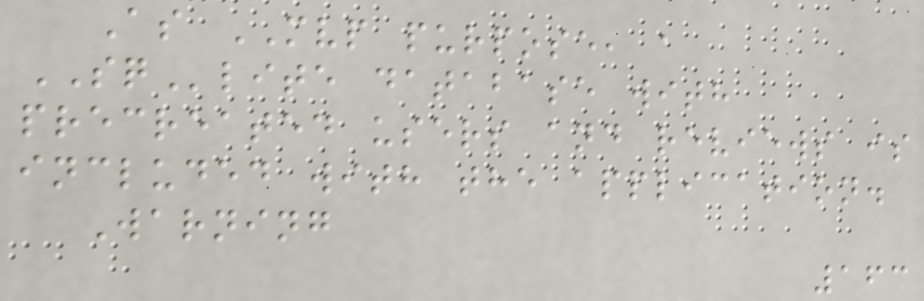As MVP purpose, a
SQlite database with
precreated users and reviews is
included with the application.
Warning
163
